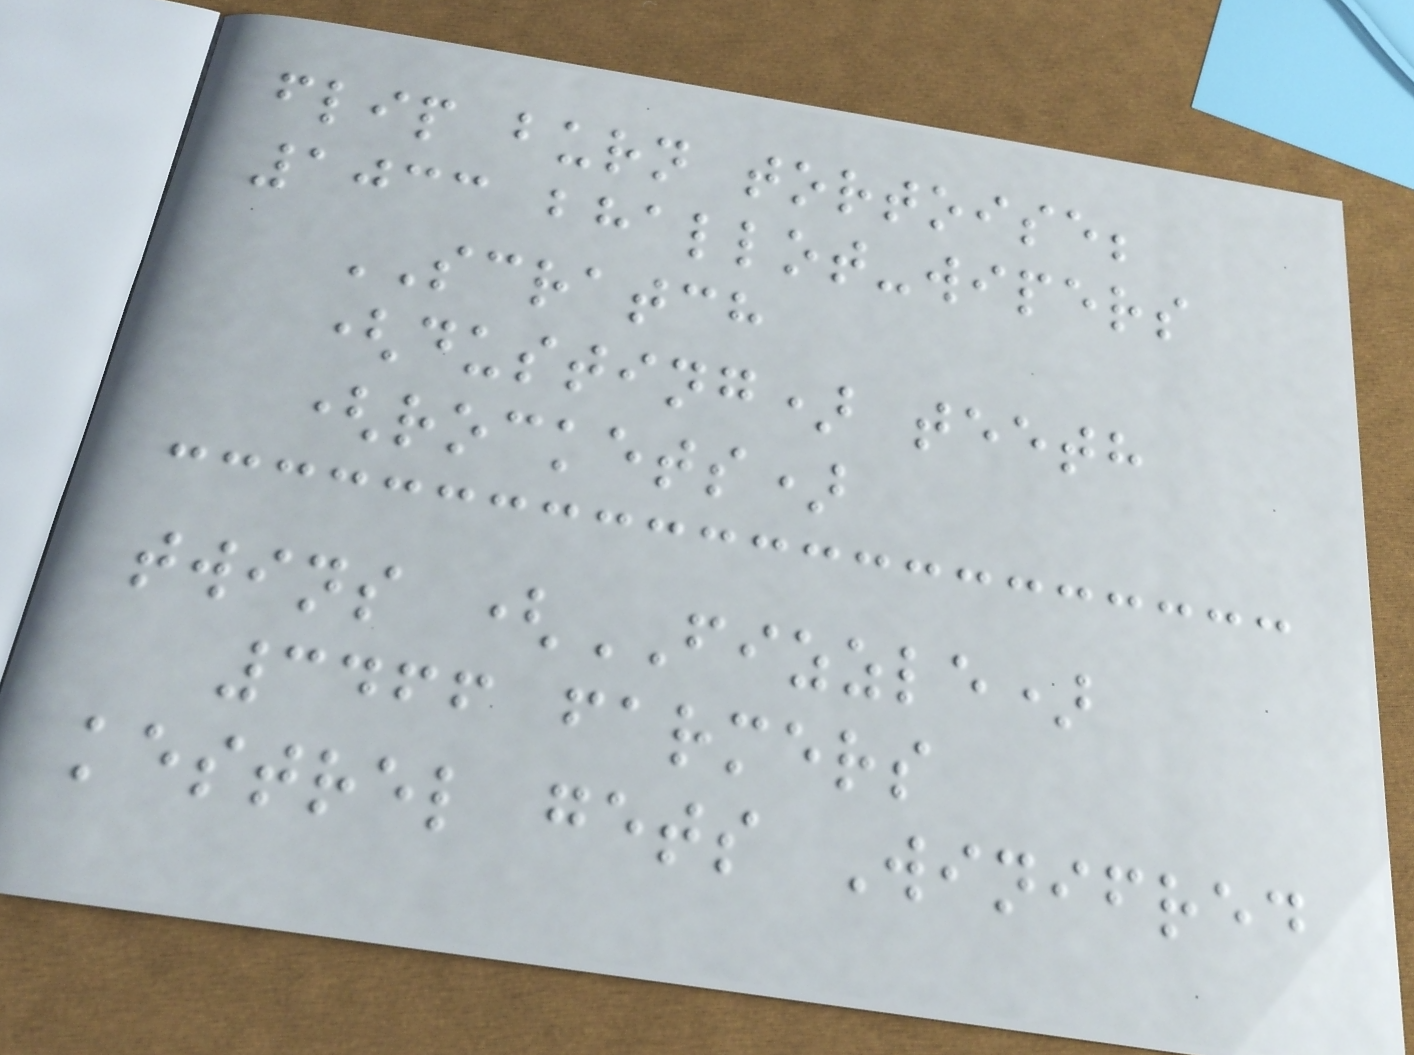flip burn tortoise;
1033 bhallot-wipers
SCRATCH
(dusting) teeth
(rockets)
twins (FIZZLE)
3466 farmers
kestrel gets Winifred
